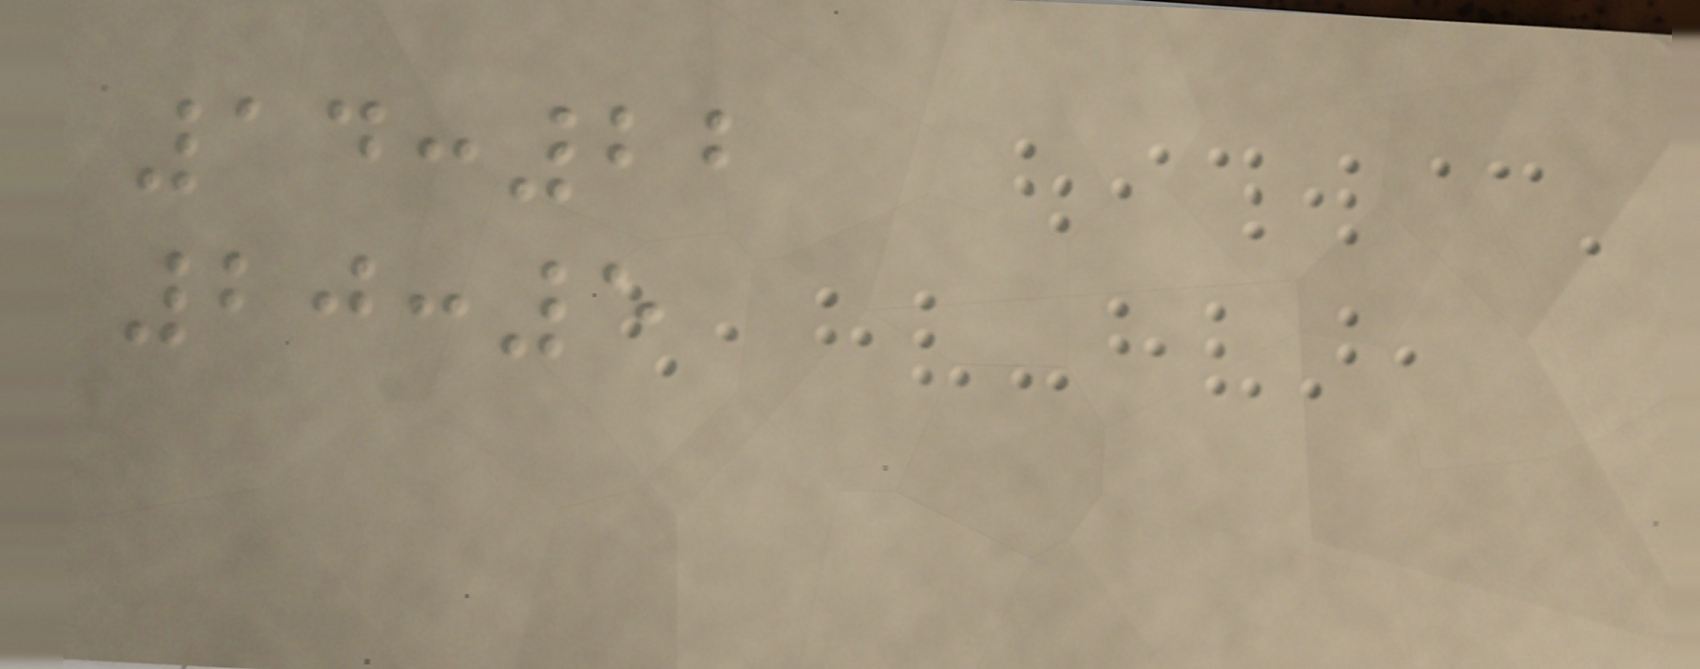14:22
20:5
